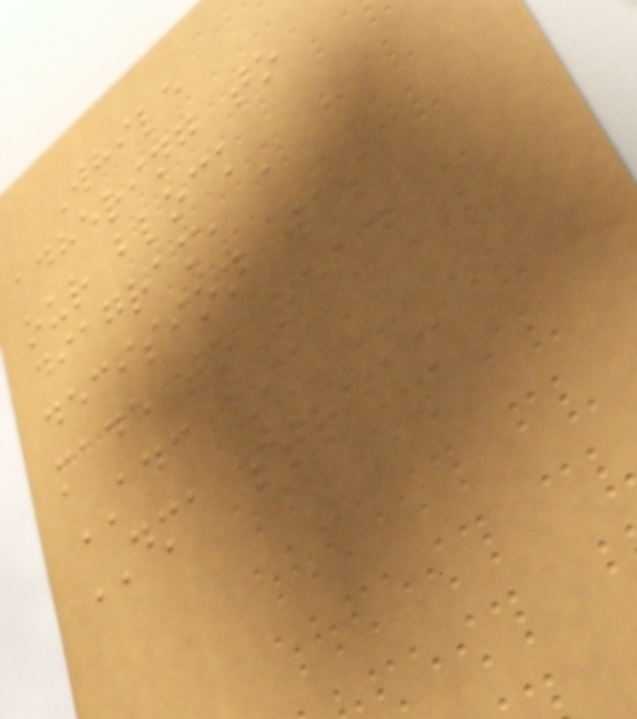While
adhering to
our block
diagram, a
decision was
made to read
ADC via
DMA stream
